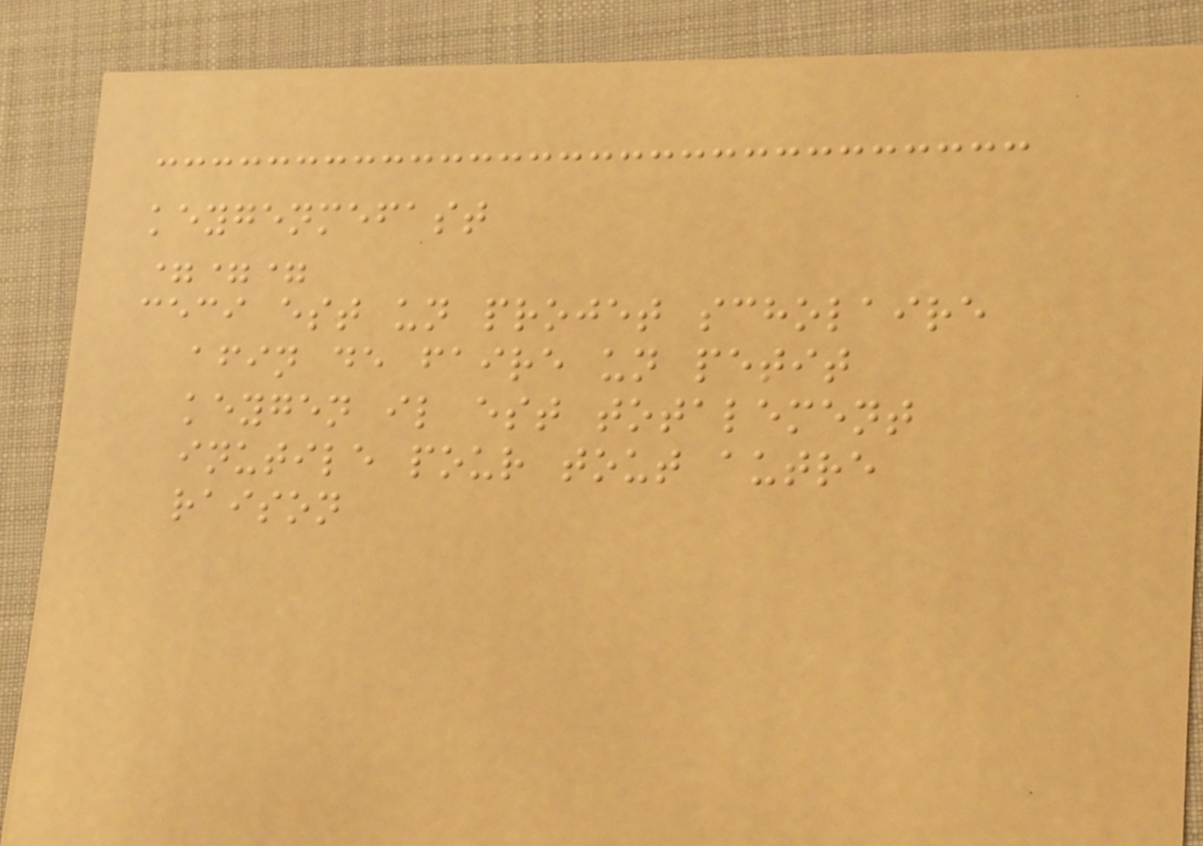keygenmefast
===
ceci est un projet scholaire
afin de faire un petit
keygen il est totalement
inutile pour tout autre
raison
